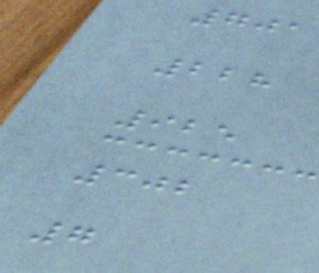701
228
925
302
7
